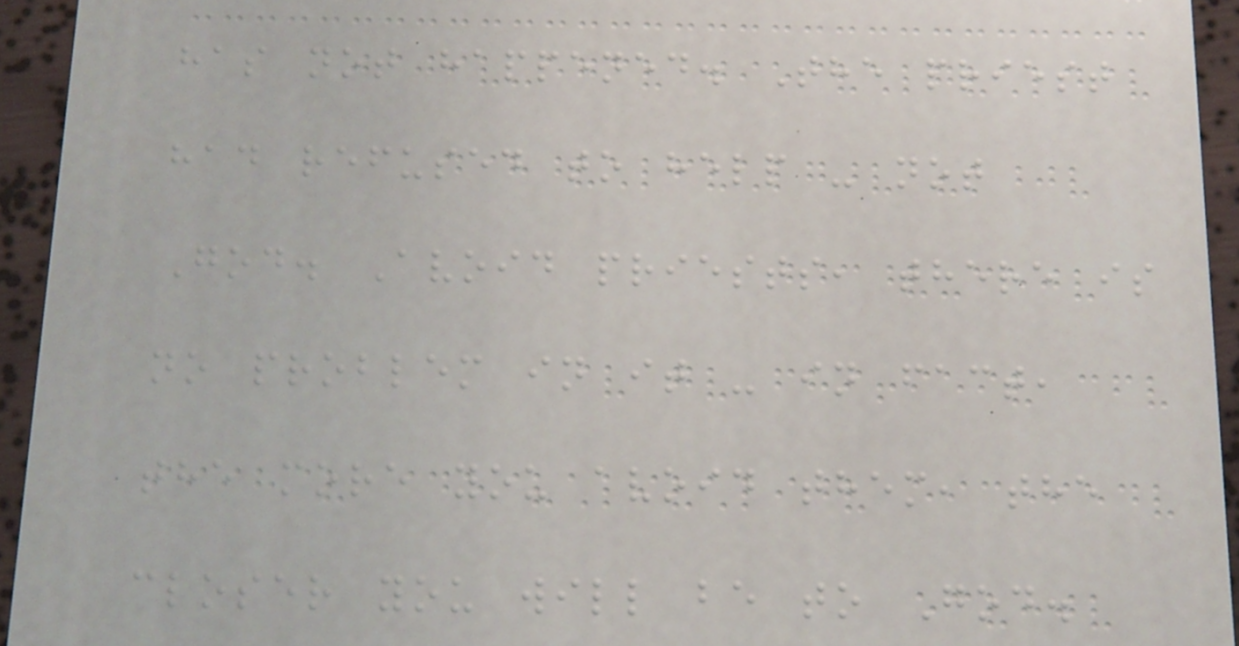has not happened. The priest
had refused to help - not
God. Avoid priests, there is
no problem in it - in fact,
the more you avoid them, the
closer you will be to God.
